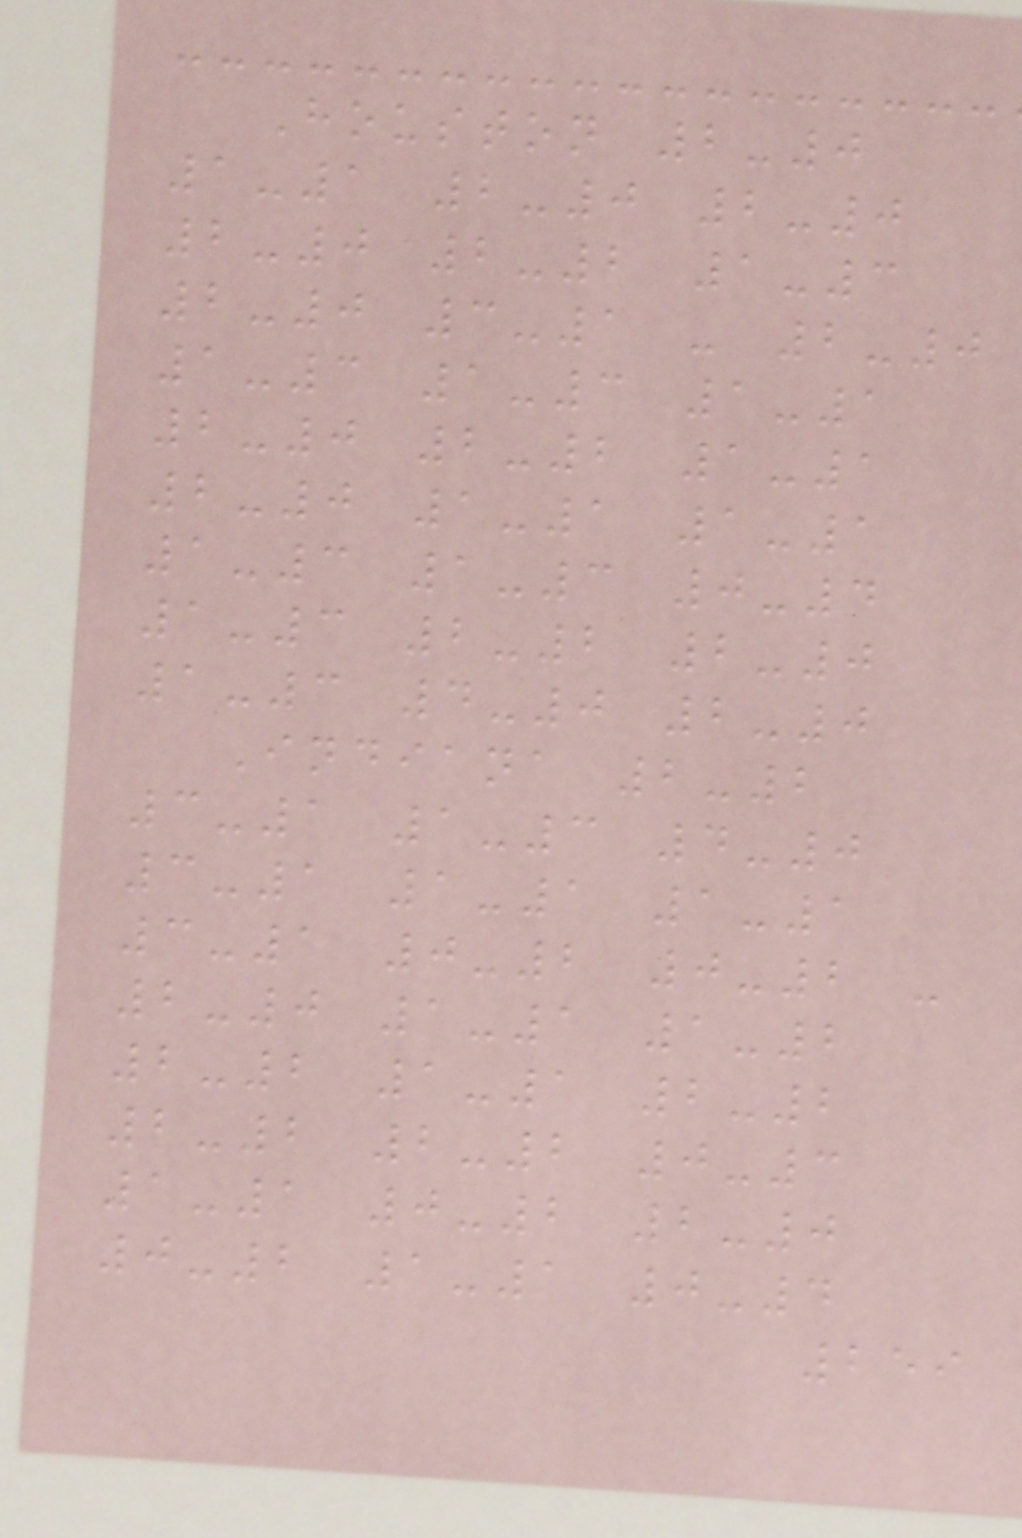Houston 2-0
1-1 2-0 2-0
2-0 2-2 1-3
2-0 3-1 - 2-0
1-3 1-3 1-1
2-0 2-2 1-1
2-0 1-1 1-1
1-3 1-3 0-4
1-3 2-2 2-0
1-3 4-0 2-0
Indiana 2-2
3-1 1-3 4-0
3-1 1-1 1-1
3-1 0-2 0-2 -
2-0 1-1 1-2
2-2 1-1 2-2
2-2 2-2 0-3
1-1 0-2 2-0
0-2 1-1 0-4
259
